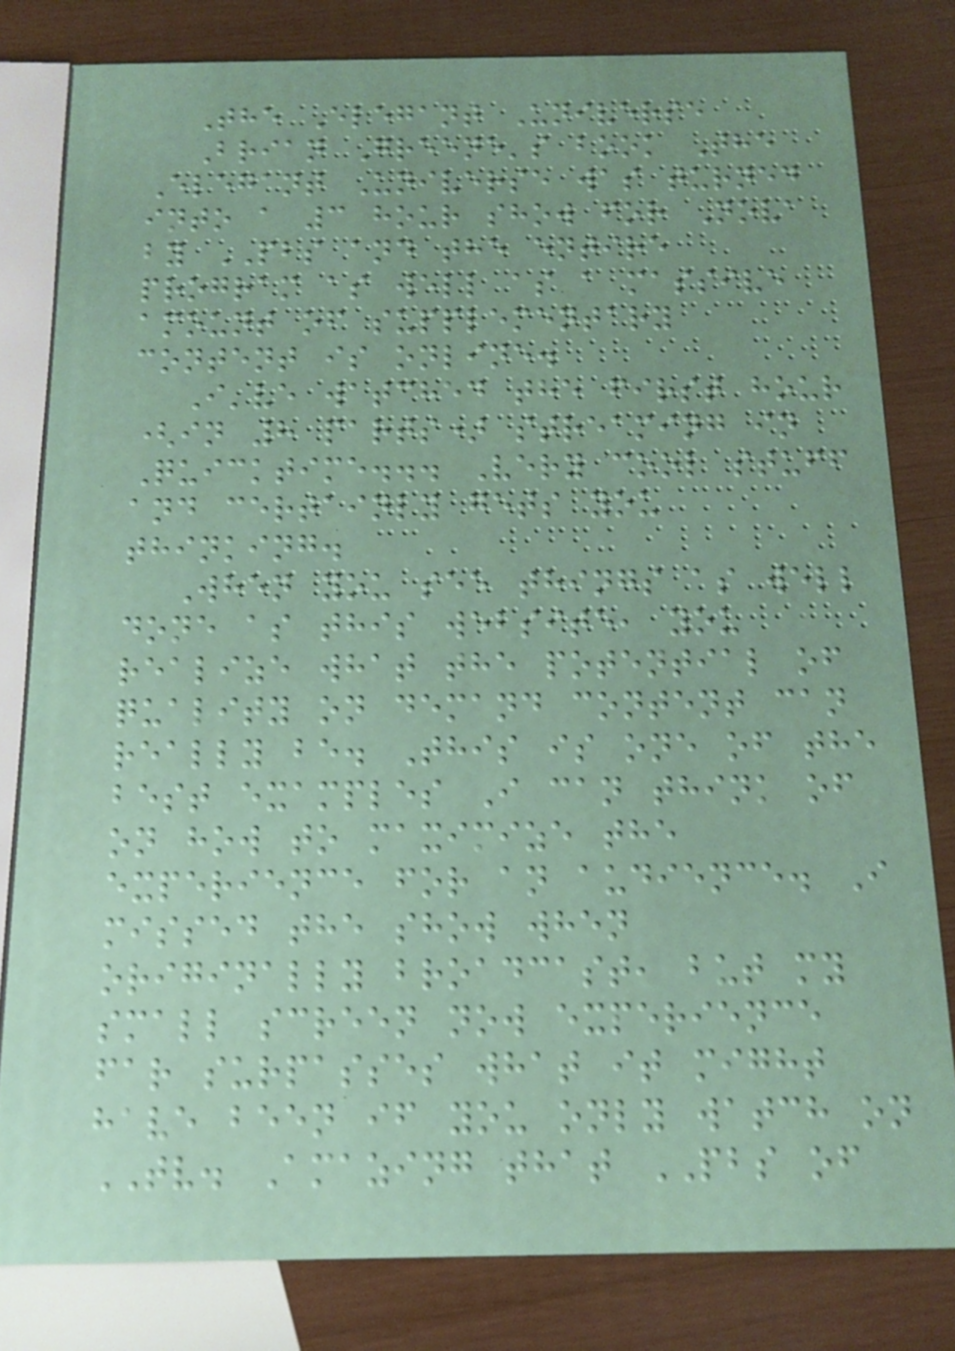The Elegant Universe
Brian Greene's book The
Elegant Universe was turned
into a 3 hour show for Nova
by PBS and the entire
program as well as a massive
amount of supplementary
content is online.
I've watched the first hour
(in 8 parts) streaming in
Quicktime... Very cool stuff
and certainly gets you
thinking.
When you see things as well
done as this website, you
realize what the potential of
quality on demand content can
really be. This is one of the
best examples I can think of
on how to maximize the
experience for an audience. I
missed the show when
originally broadcast, but my
small screen now experience
far surpasses what it might
have been if you only watch on
TV. Amazing that PBS of
